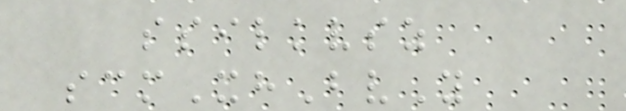ssilkvsz
scmXhBvY
